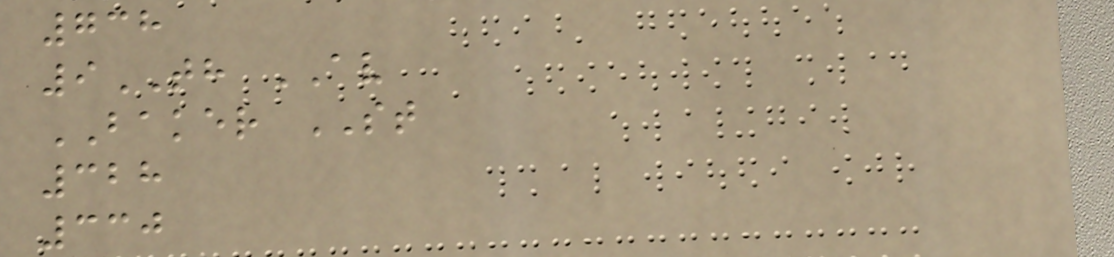738
9TH AV
BAKER ST
328
330
